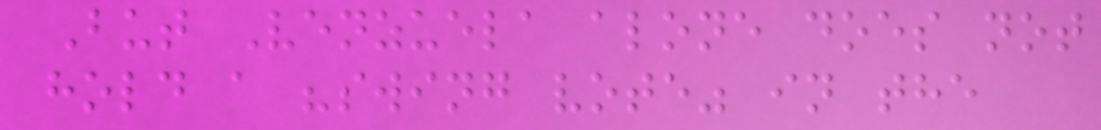But Venzuela alone does not
hold a "swing vote" in the
